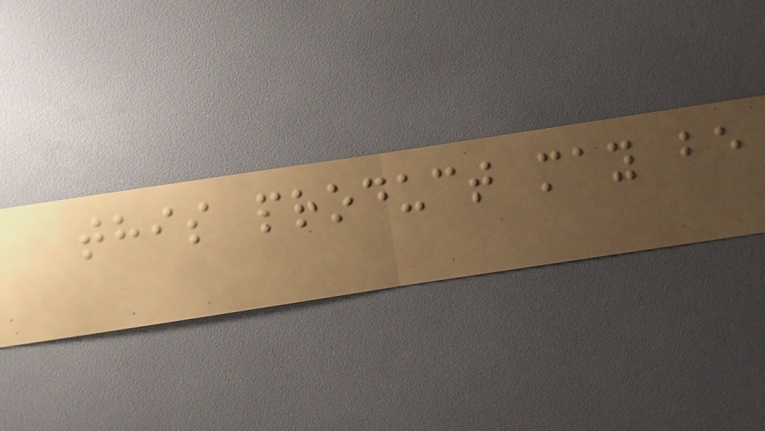this product may be
